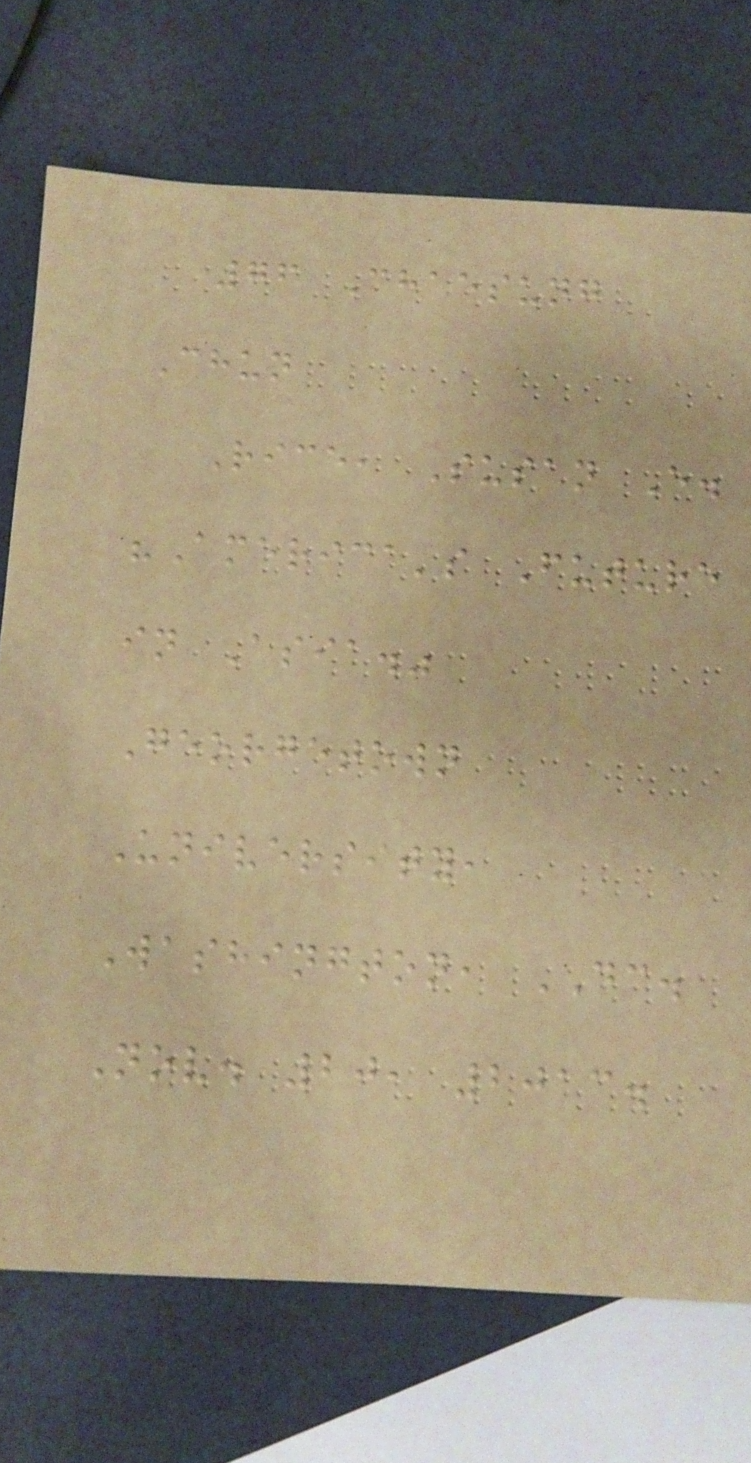76 Chaesung
Chun
Rice, Susan E.
"America's Future
in Asia."
Georgetown
University,
Washington, DC.
Nov. 20, 2013.
